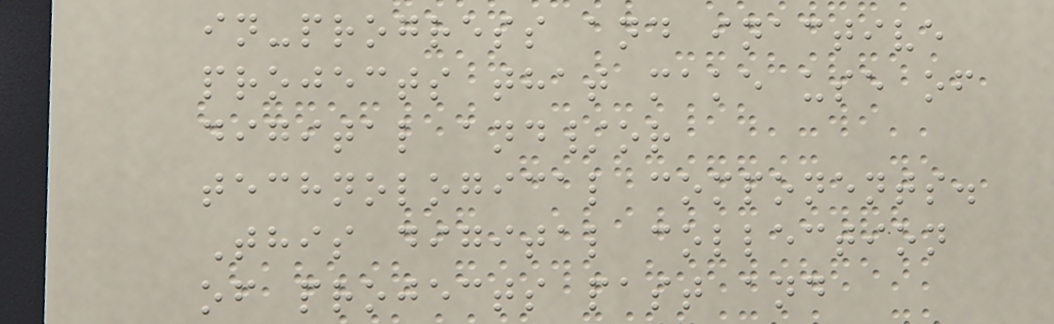in-progress and inactive
projects that make use of
digital and/or
technological components.
This digital collection
of projects past and
